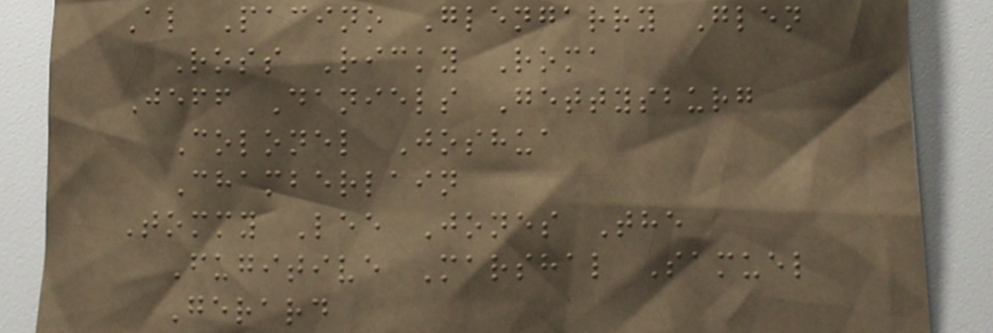Al Pacino Glengarry Glen
Ross Ricky Roma
Jeff Daniels Gettysburg
Colonel Joshua
Chamberlain
Tommy Lee Jones The
Fugitive Marshal Samuel
Gerard
